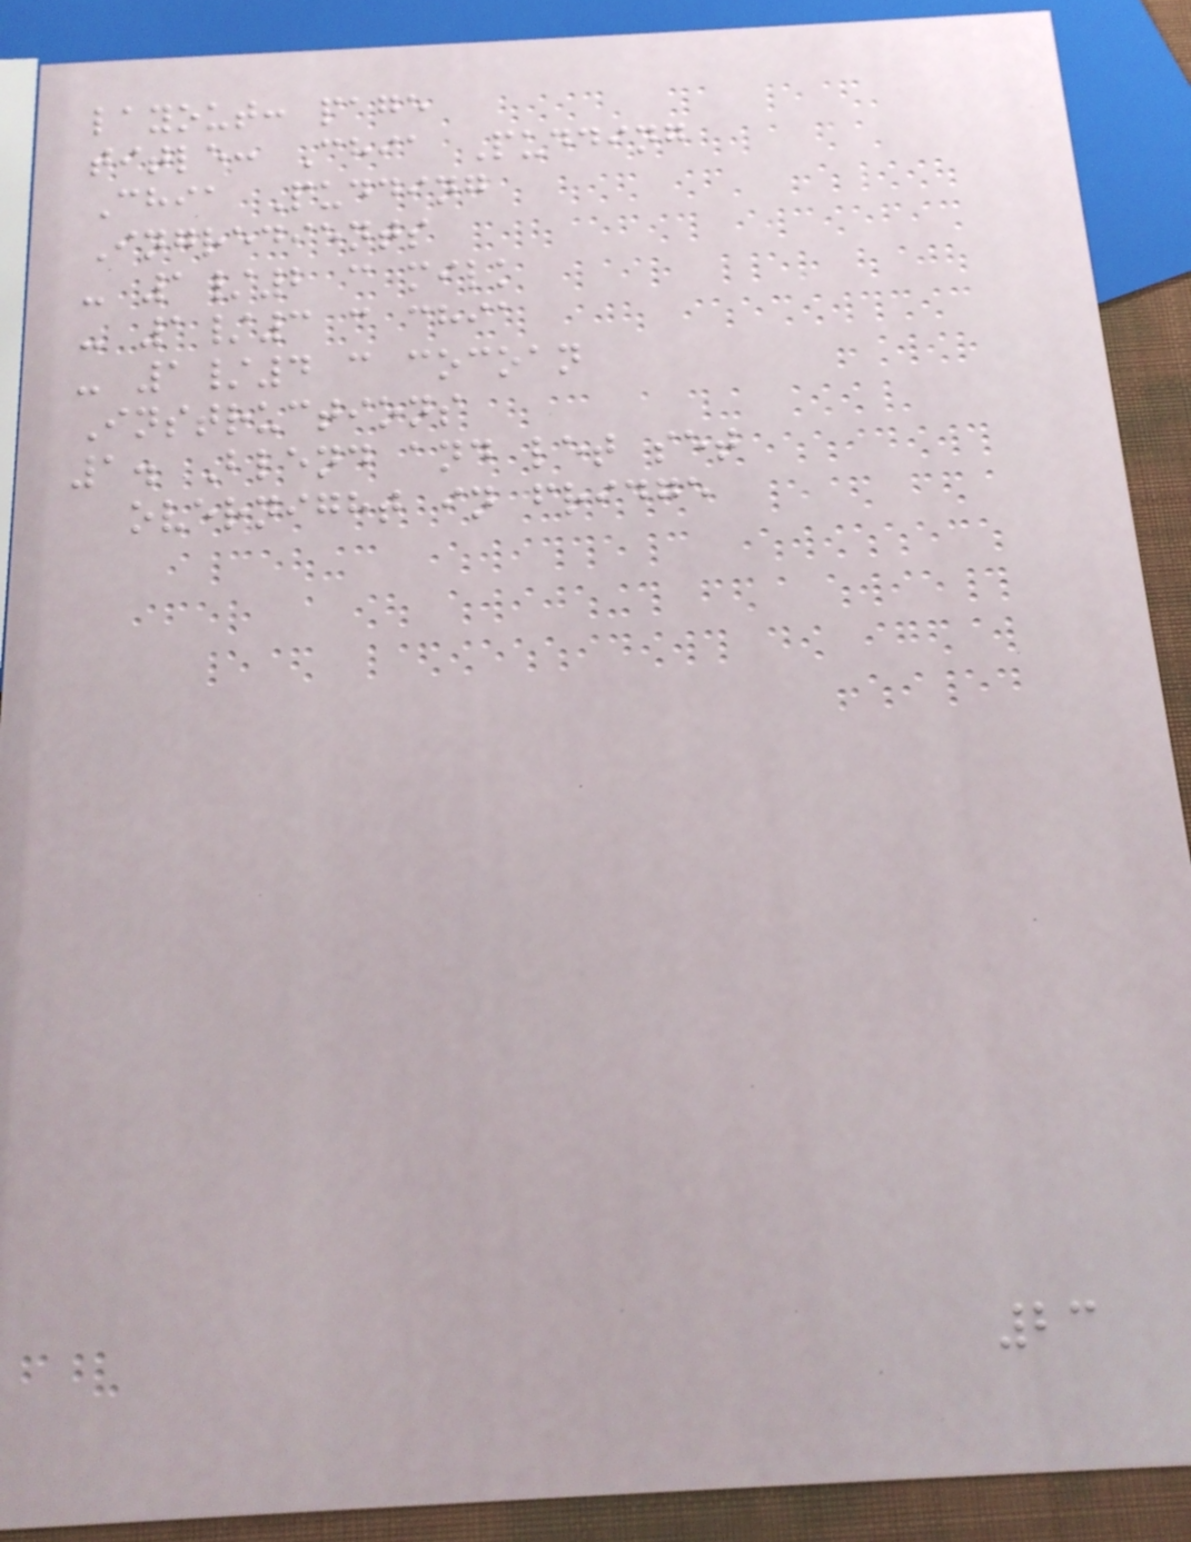layout: page
title: Chia Pudding
Chia Pudding
Ingredients
- 1/2 c milk
- 1/3 c chia
- 1/4 c cocoan
Instructions
1. Blend and let set
overnight in fridge
23
